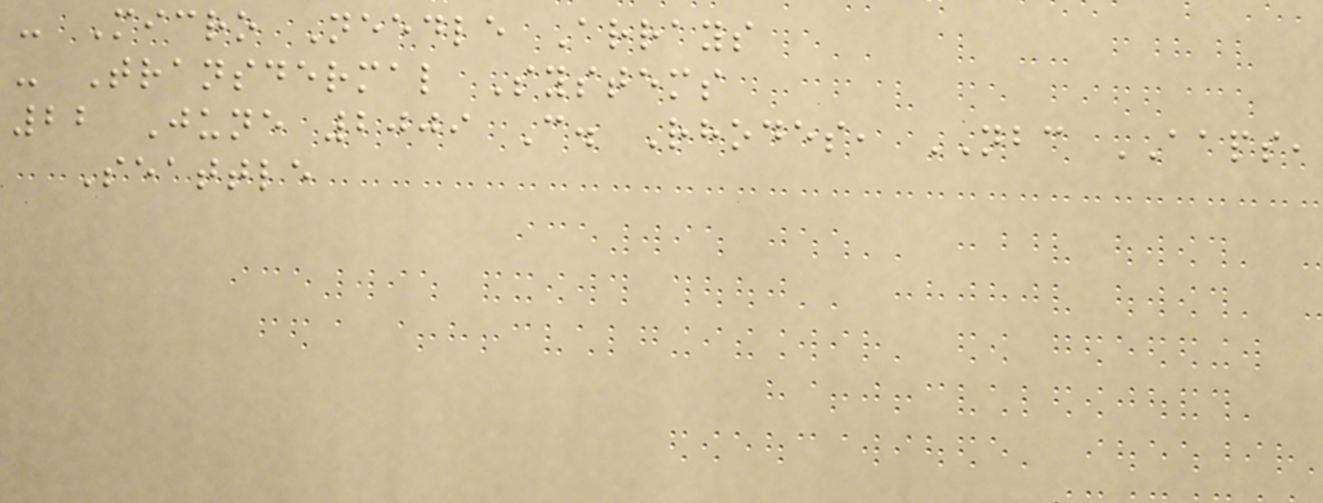- Micro Needle Arrays
- Transdermal Systems
22 June 2009 C. Rhodes, NBC AAPS,
Seattle
